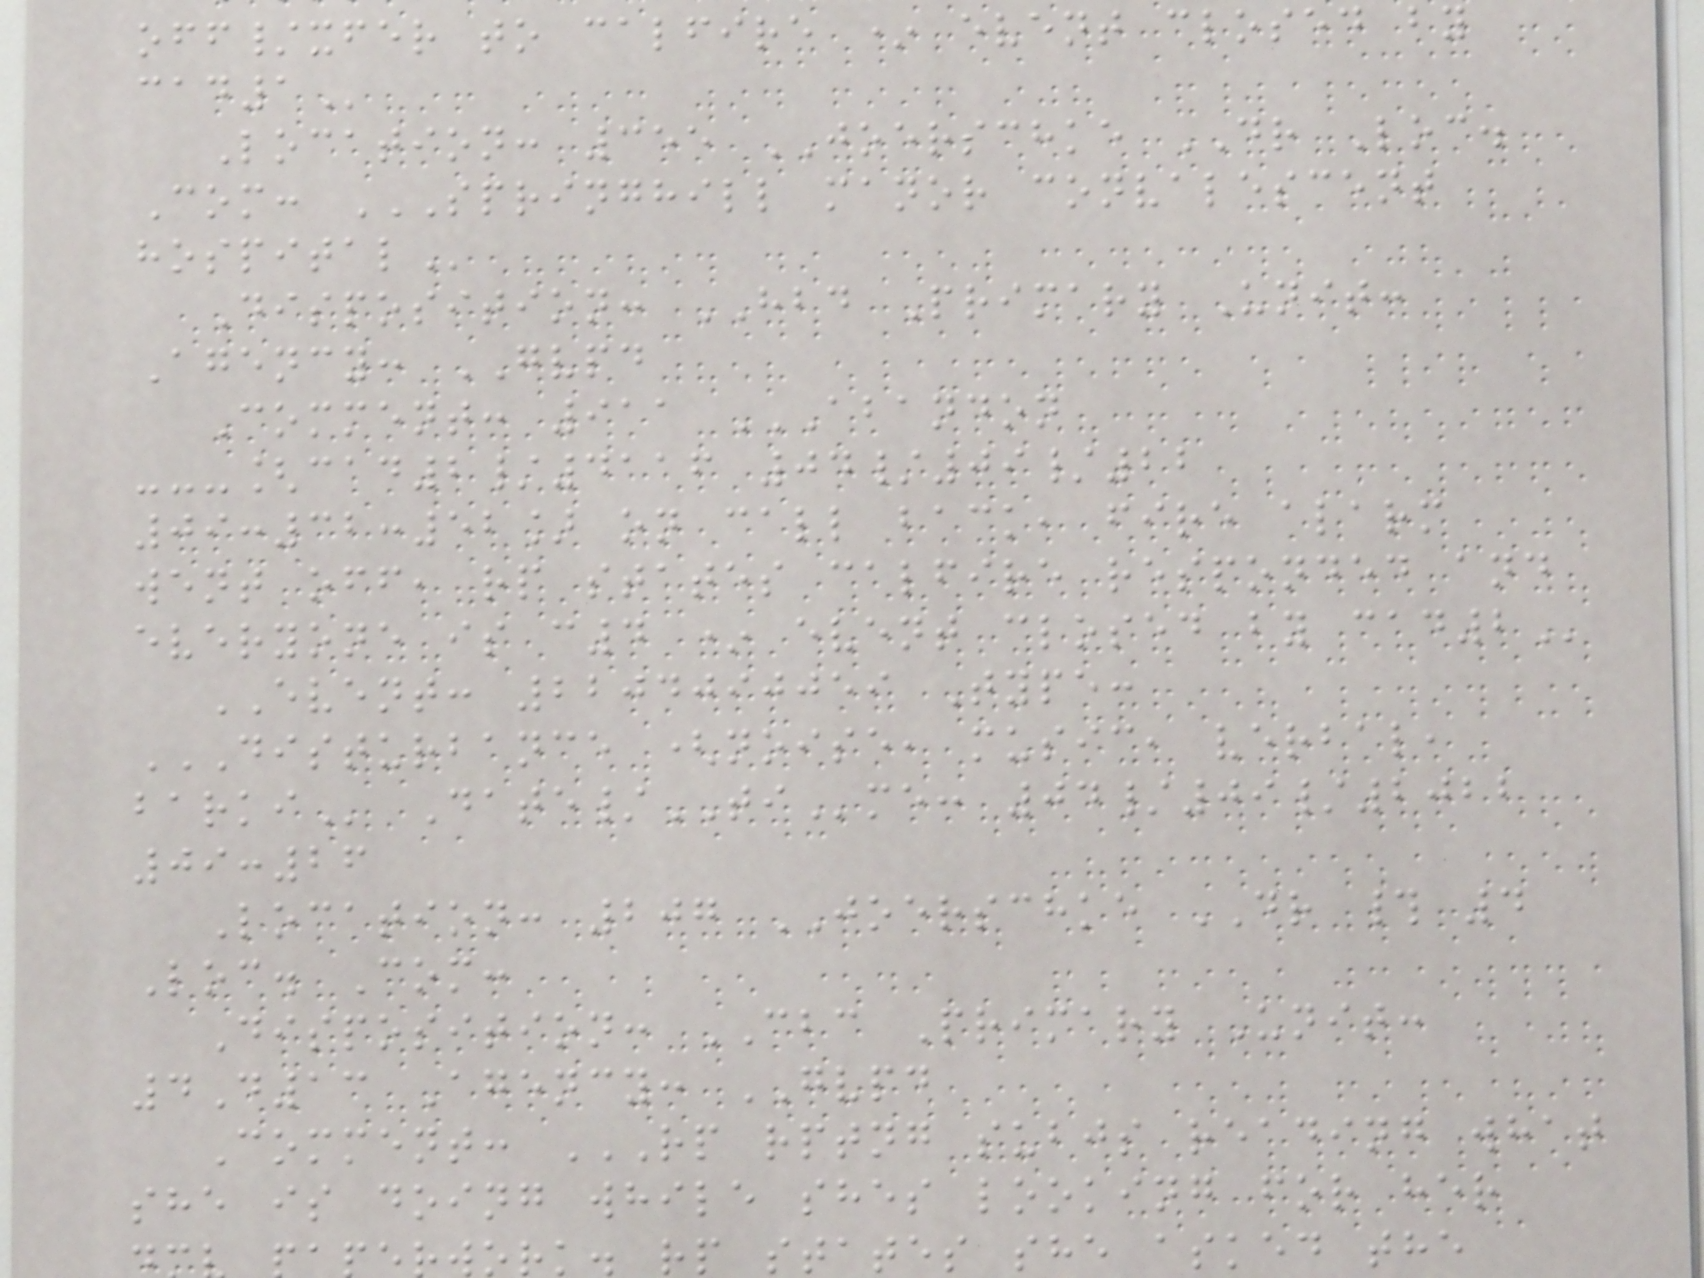off/xfer to calfire * event closed by
Location: 355 JOERSCHKE DR Loc.
Com: SPRINGHILL MANOR CONVALESCENT
Disposition: HBD Primary Unit:
Agency: GVPD
Comment: 911 ABANDON
---[cad2/4116 04/09/22
09:32:52] on call back, fire alarm
went off, rp states calfire responded and
everyone is c4 * event closed by
EVENT: 2204090059 Type:
DISTURBANCE (NOISE, MUSIC, VERBAL,
Date/TIme: 04/09/2022
09:26
Location: 207 JOERSCHKE DR # 4
Loc. Com:
Disposition: CBC Primary Unit:
4D13 Agency: GVPD
Comment: RP RPTNG SUBJS READING WHAT
she is doing while shes looking for her
ork. rp states she asked the
